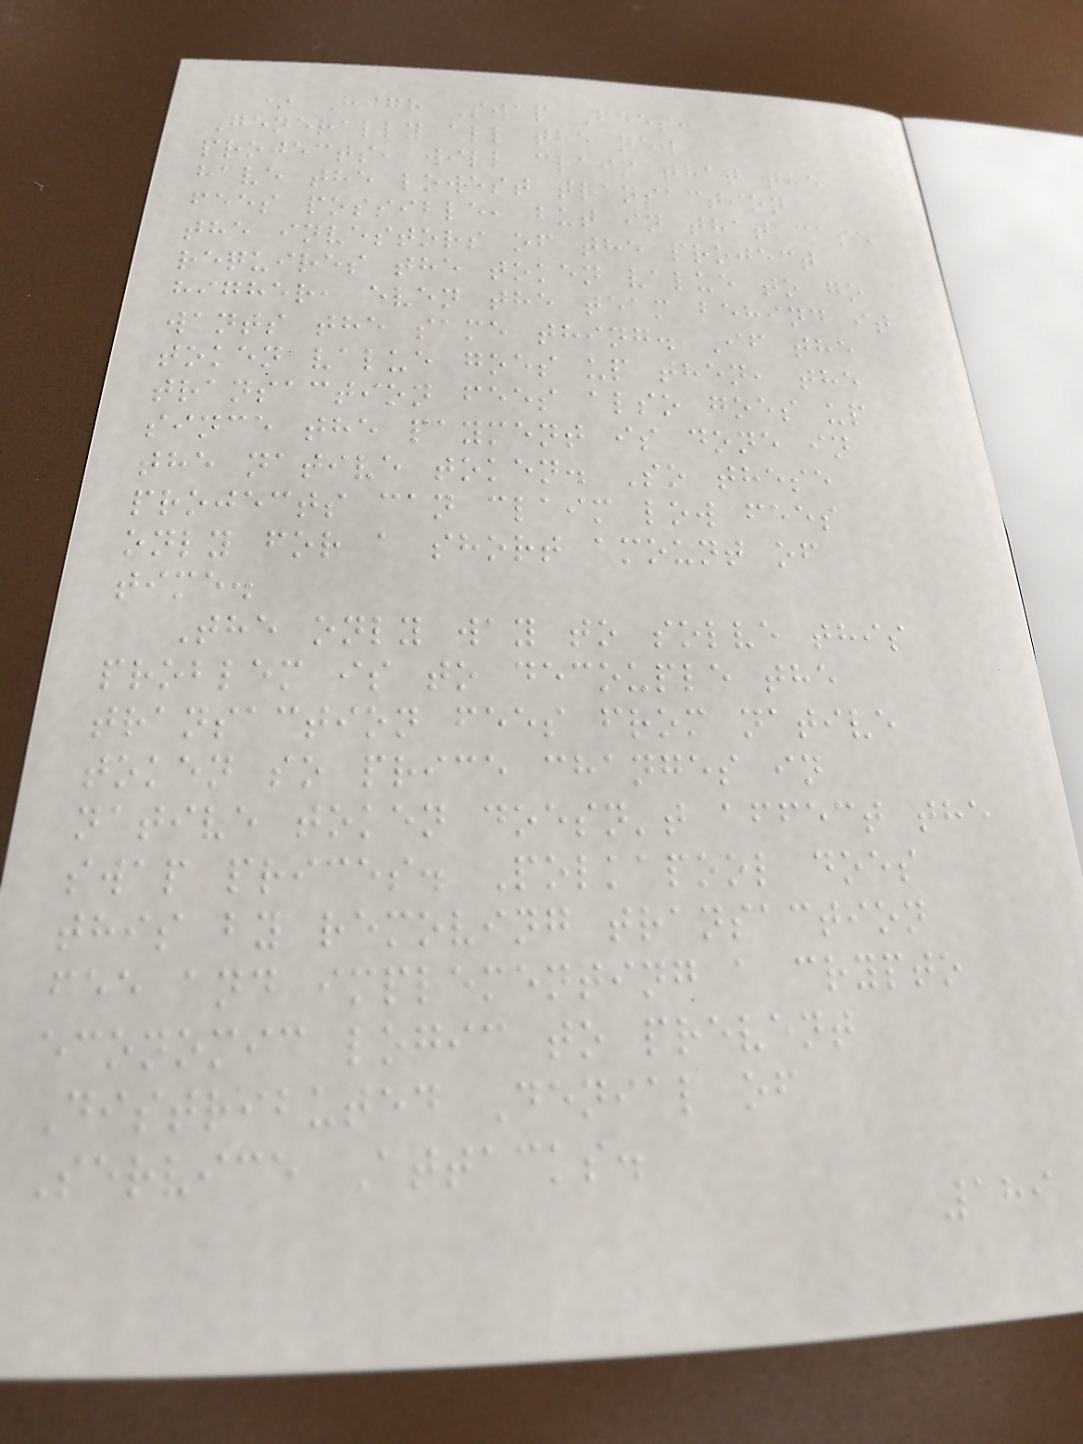* High Swap Fees:
Generally all the new
projects, will claim that the
have the lowest transaction
fees possible, but in that case
the investors of the project
requires the token value to go
higher, even the team behind it
wants the same thing. If the
token value goes up then, the
transaction fees also goes up
since the payment is done in
the native token. So these
projects can claim low fees
only for a short amount of
time.
The only way to solve this
problem is to decouple the
transaction fees from native
token so price changes in
native token doesn't affect the
swap prices. Polkapool does
this by removing transaction
fee and implementing a crypto
economic logic to prevent
Distributed Denial of
Service Attacks.
189
